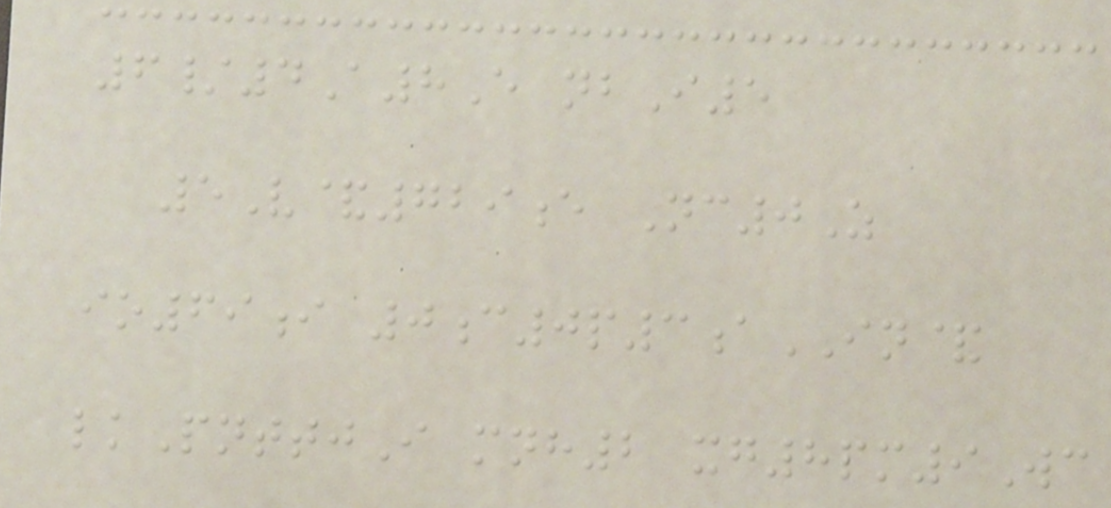6/4A8E nbI5
5V&729e Nc0Z
io69i 0c0p3aIN&
lkPnttjI mnh2 xg8pm9Wc
